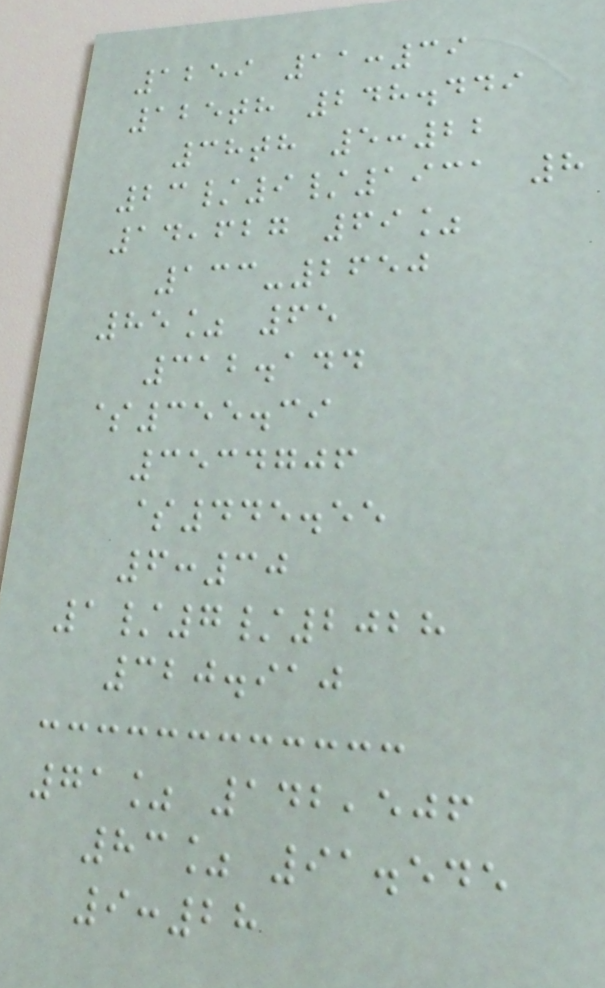1259 11:39
125th 248.449
38th 5:22
23/9/1931 8
14,627 69%
133-2650
85% 65
312.144
$355.39
3534706
$445.55
6:30
1/7/2028
320.910
71% 142,506
83% 91.545
9:28
